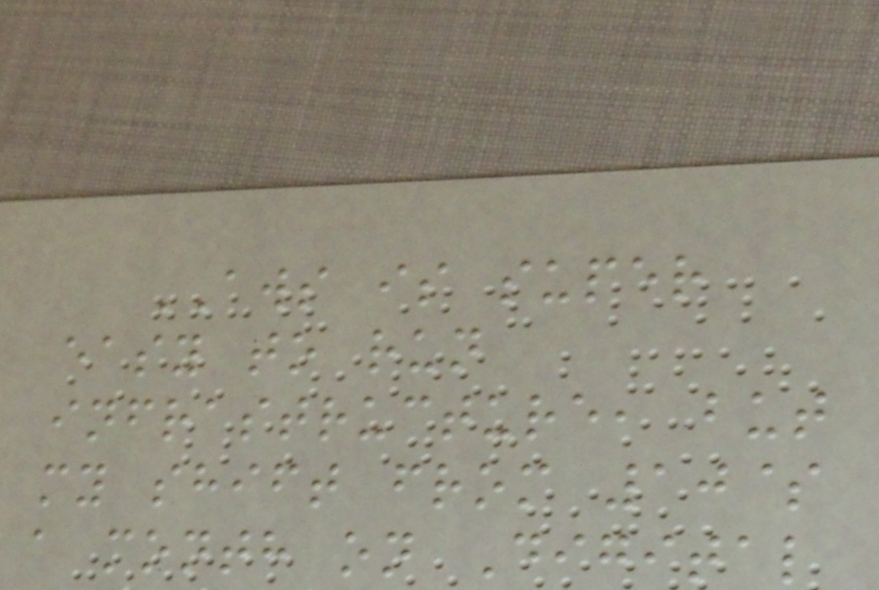AWS is super
easy to run
infrastructure, but
my shift from 10$
a month on Digital
